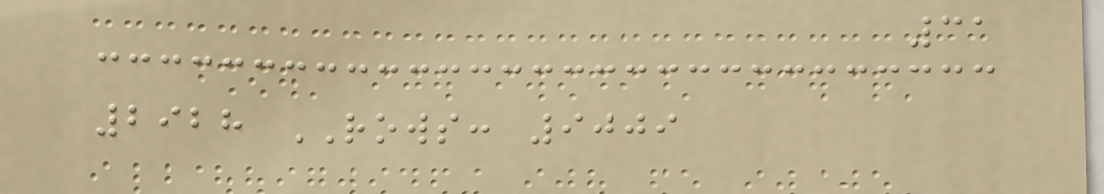31
2928 ROWS: 9009
